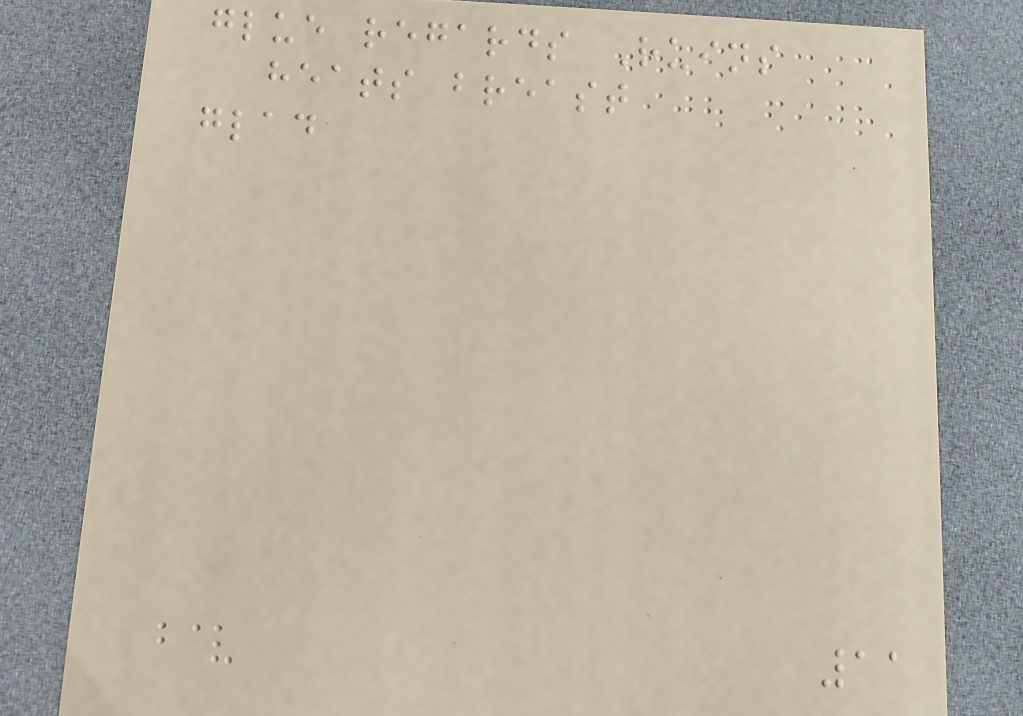glue regards Ruins
heats breast
glad
11
